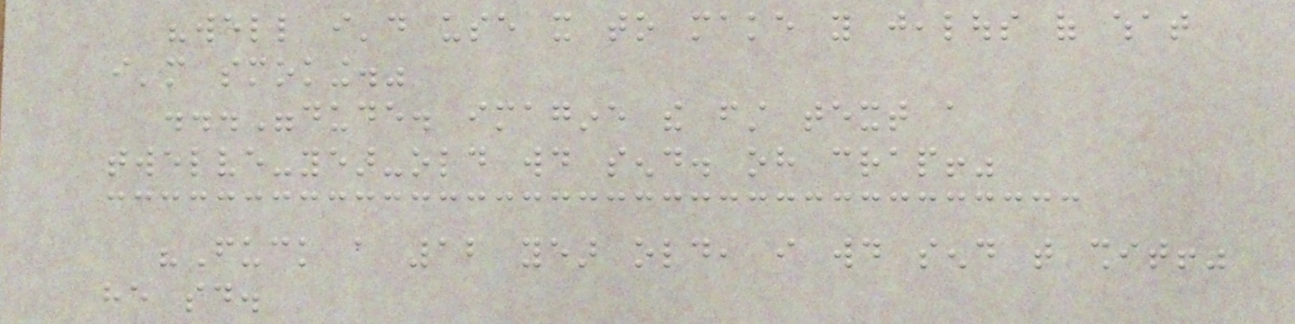"well i'd use it to make you jealous of what
i'm smoking."
..."dude. imagine the first text a
twelve-year-old would send. oh crap!"
"Fuck a 12 year old, i would send that shit!"
he said.
